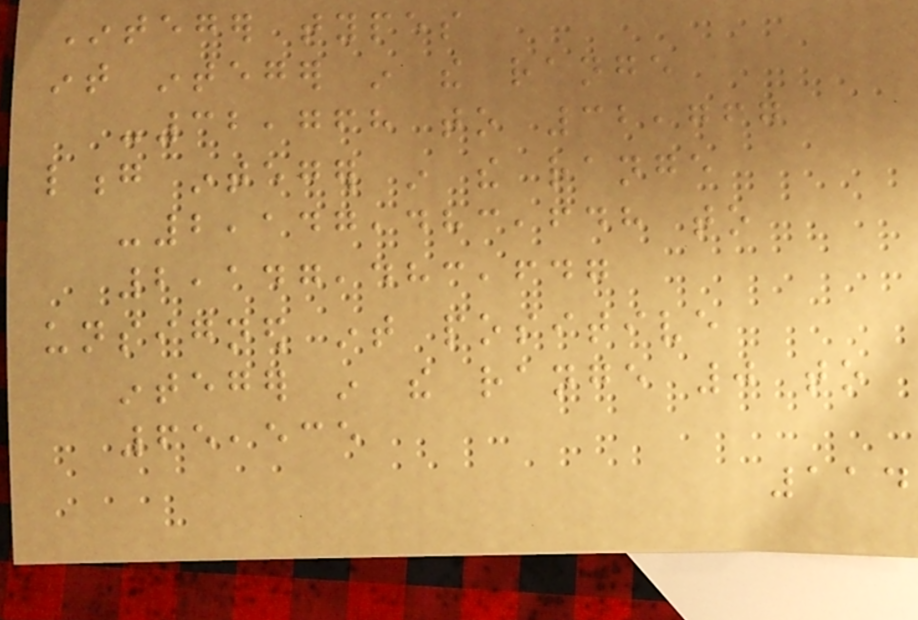Integer types
int integer in the range
-32,768 to 32,767
long integer in the range
-2,147,483,648 to
2,147,483,647
unsigned int positive
integer in the range 0 to
65,535
114
